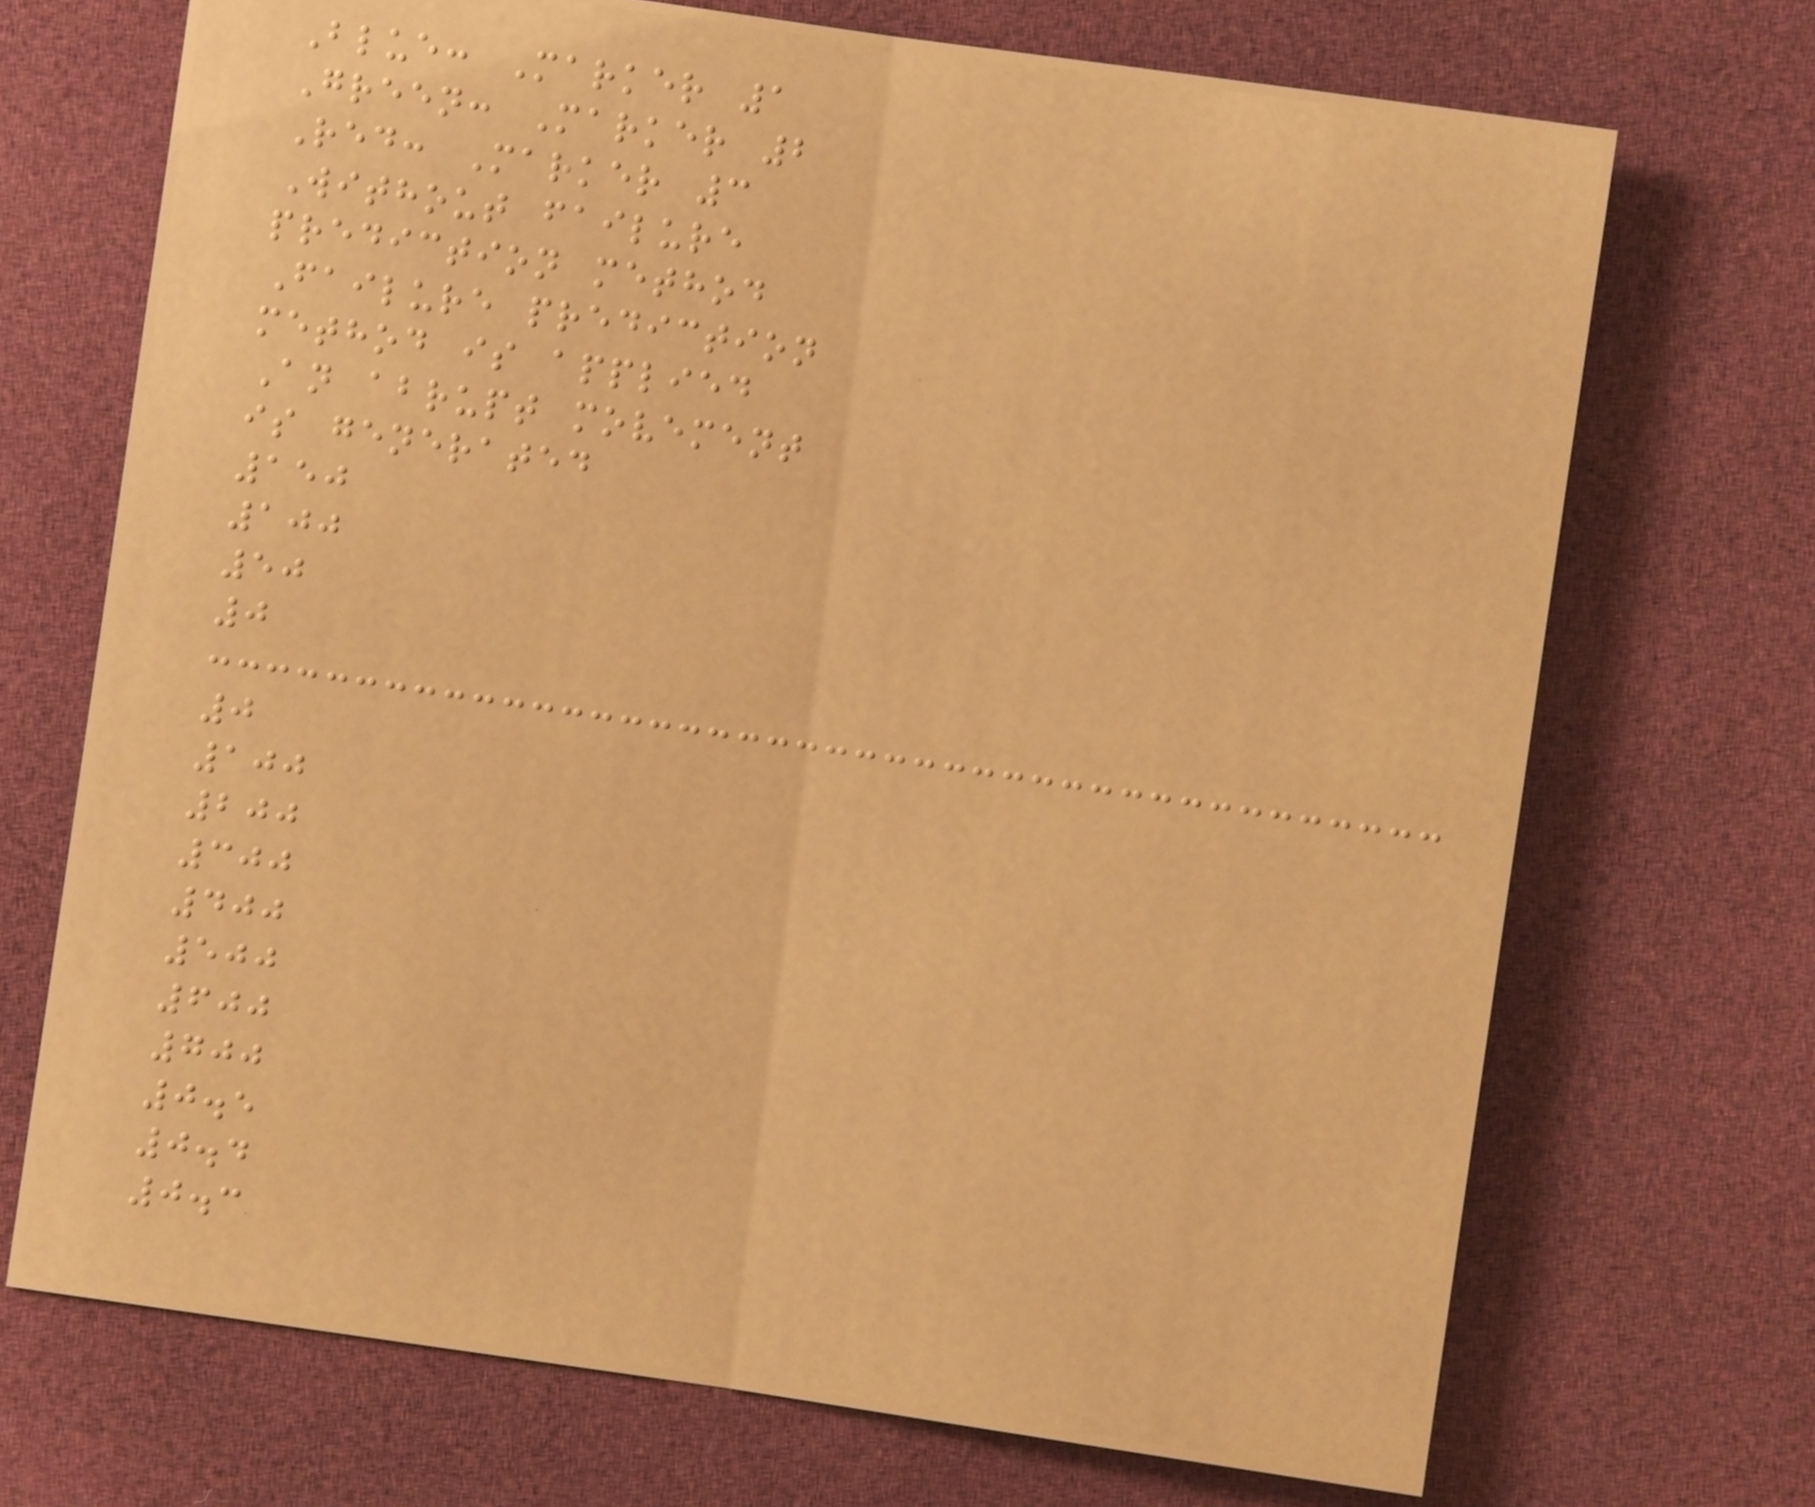Blue: Marker 1
Green: Marker 2
Red: Marker 3
Without failure
prediction method
Failure prediction
method is applied
An abrupt movement
is generated
150
100
50
0
0
100
200
300
400
500
600
700
0.5
0.4
0.3
